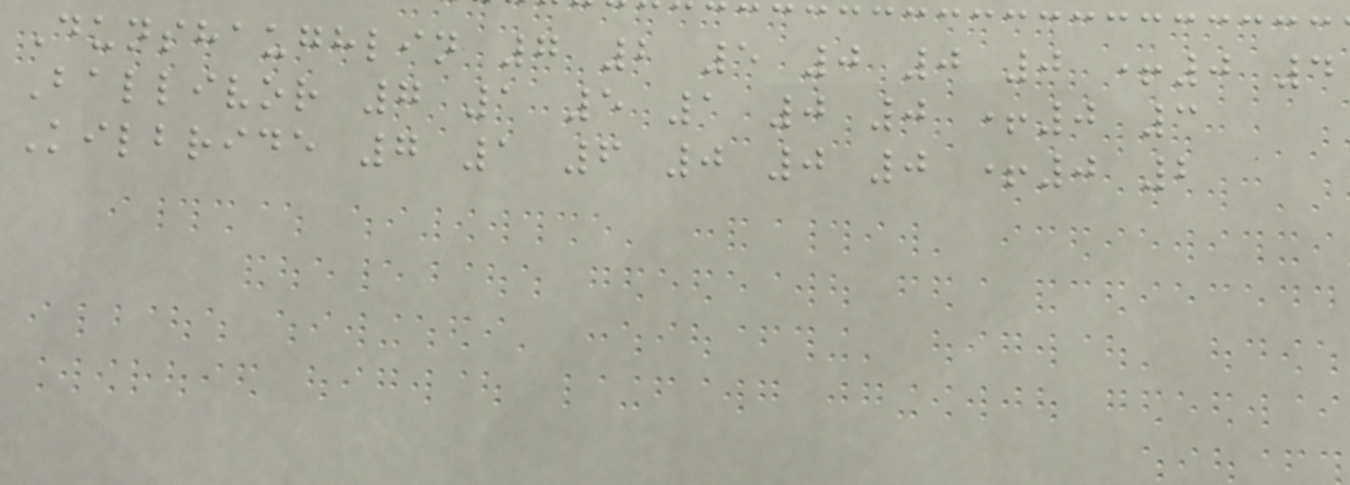Dunshaughlin 7 2 5 0 0 0 +0 4
Ballivor 7 1 5 1 0 0 +0 3
Kilbride 7 1 6 0 0 0 +0 2
